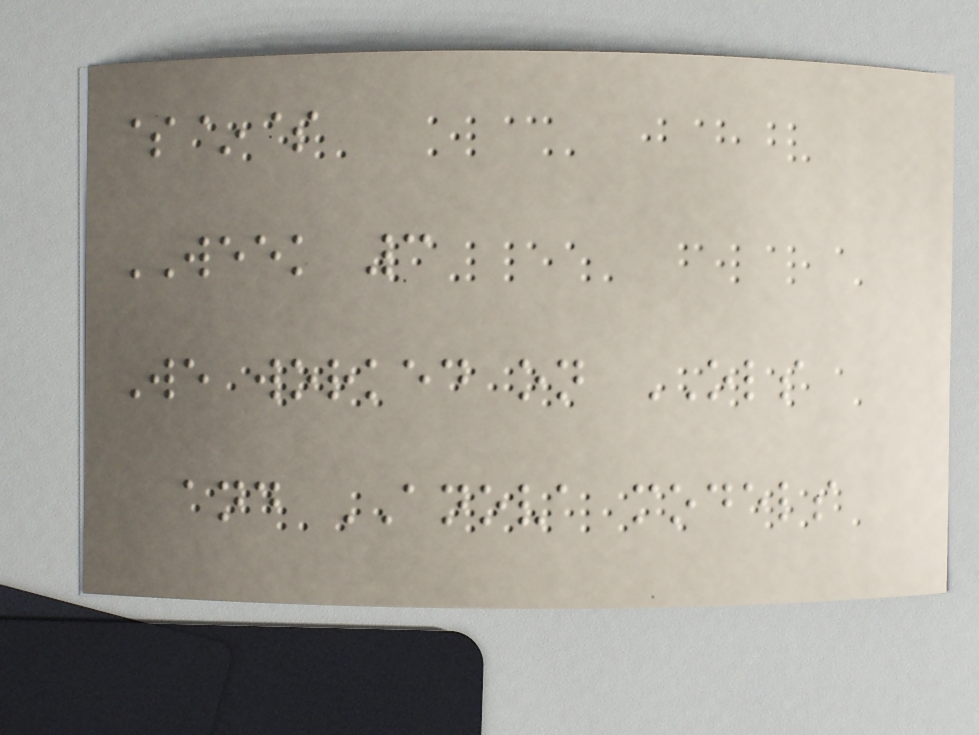$~$
WEEK 3
We worked on OLS
and ANOVA models
